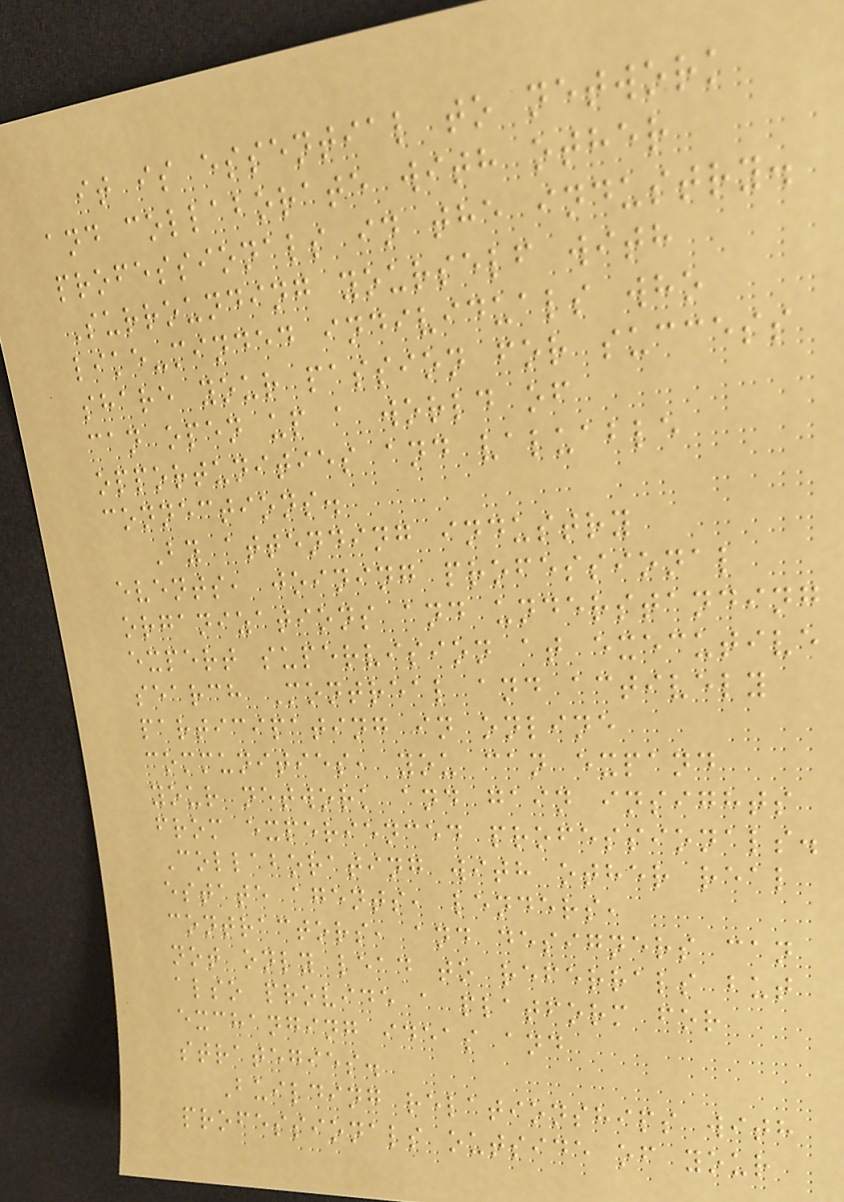it is essential to network
and collaborate with other
professionals in the industry.
Surrounding yourself with
like-minded individuals who
share your passion for success
can open up a world of
opportunities and valuable
connections.
By attending industry
events, joining professional
organizations and understanding
expert supervision at executive
search Montreal and actively
participating in online
communities, you can expand
your network and gain insights
from experienced professionals.
Collaborating with other real
estate agents, lenders,
contractors, and designers can
not only lead to referrals but
also provide a platform for
exchanging ideas and
strategies.
Building relationships with
professionals outside of your
